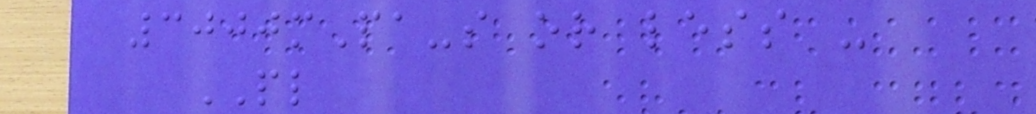3000mPa-s or less -
PL
